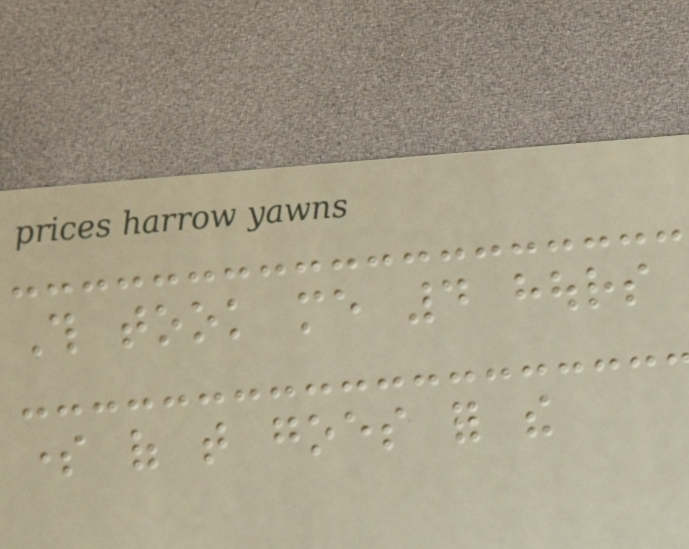This took me 4 hours
some of that goes for the
